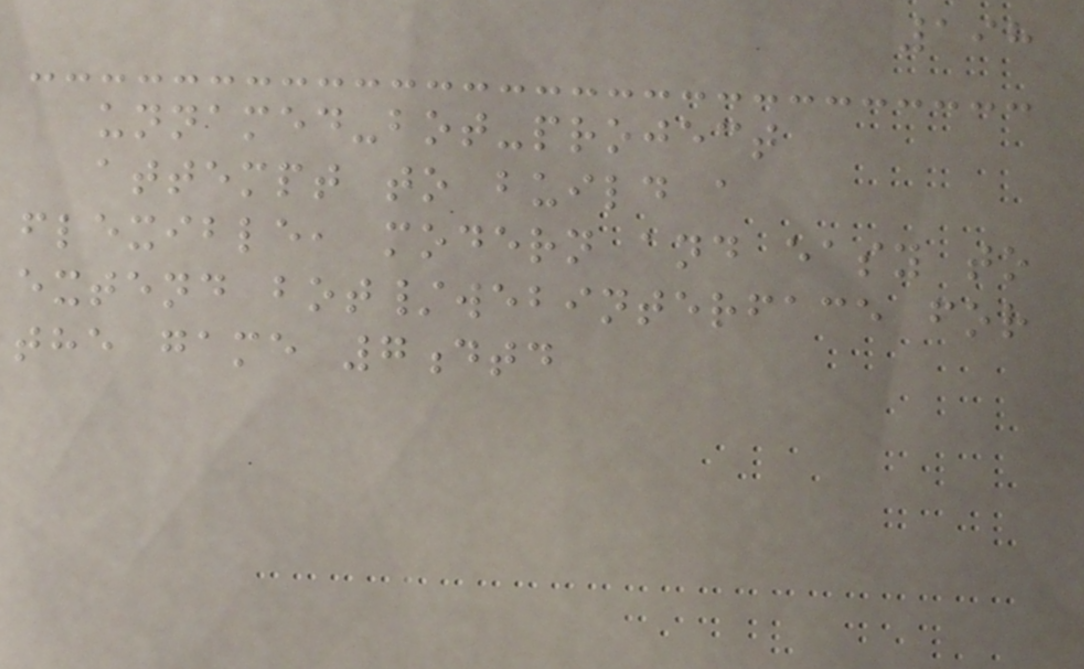198
unnamed-bot-project
attempt to build a
flexible, modern and easy to
extend bot/webinterface for
the game 7dtd
